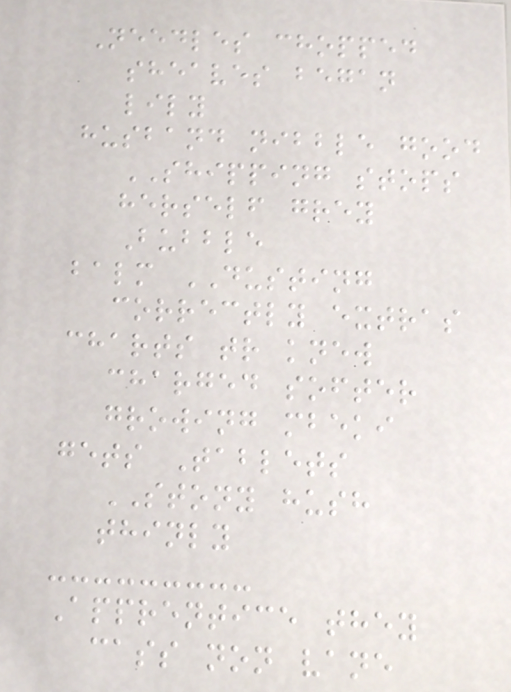Needles chopped
sheaves began
lily
husband nibble good
SHIPPING stops
herself grey
Bubble
balm DUSTING
correctly extras
charts tr knew
charged softer
growing mbeki
gets Tablets
STONY hush
thinly
Apprentice they
cass non vane
